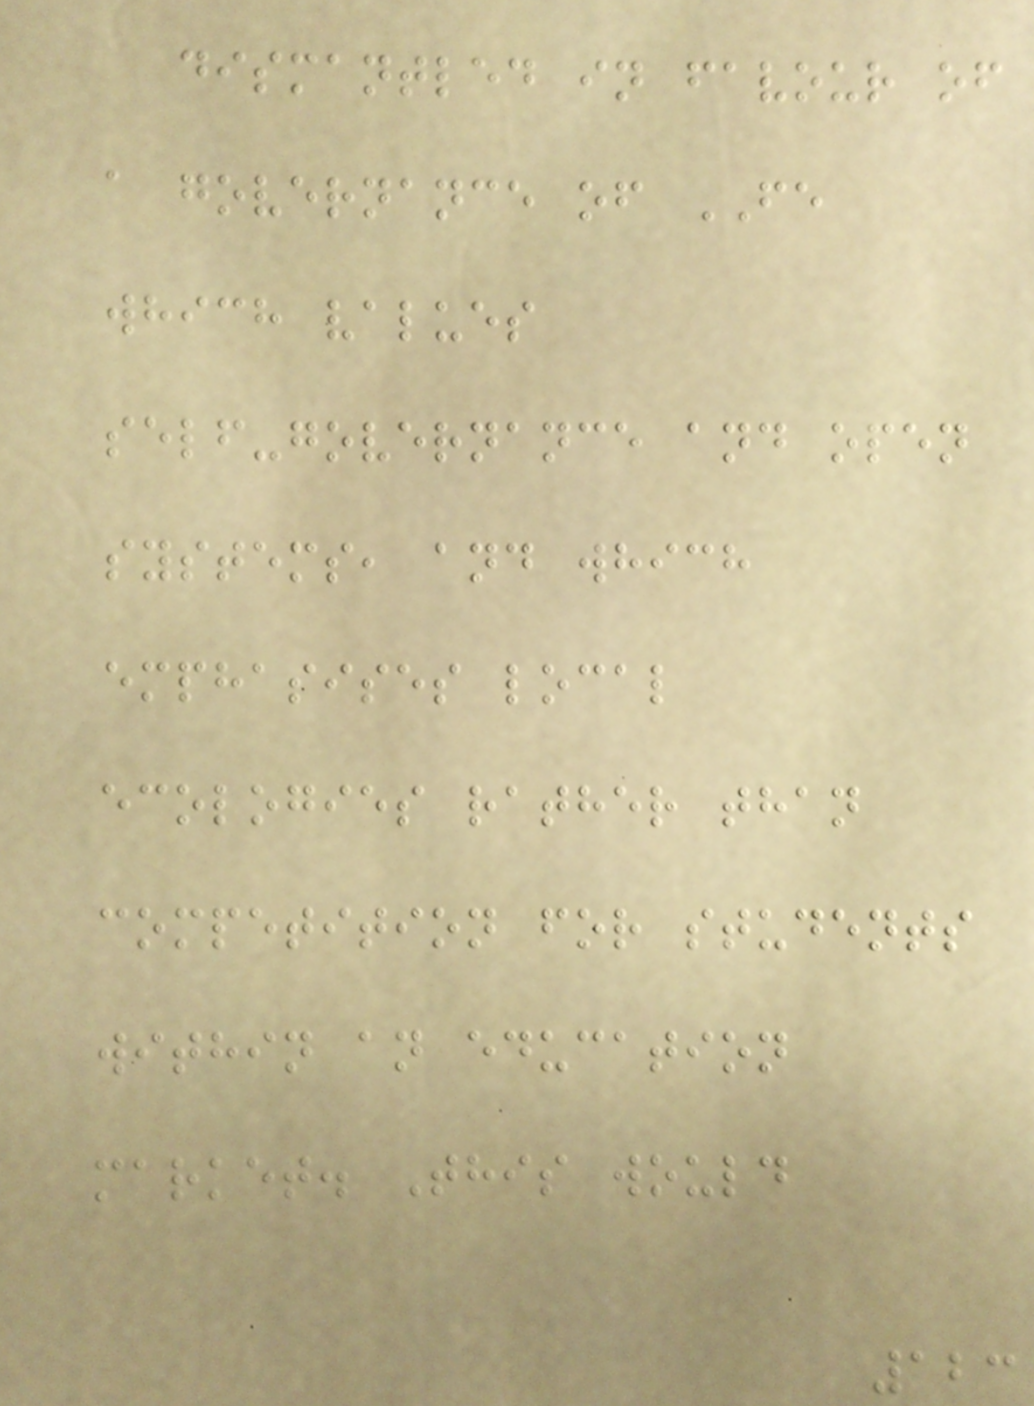dismantled in favour of
a governance of FE
which values
self-governance and open
systems, and which
emphasises local
ecologies rather than
competition for students
within an education
market. This would
123
